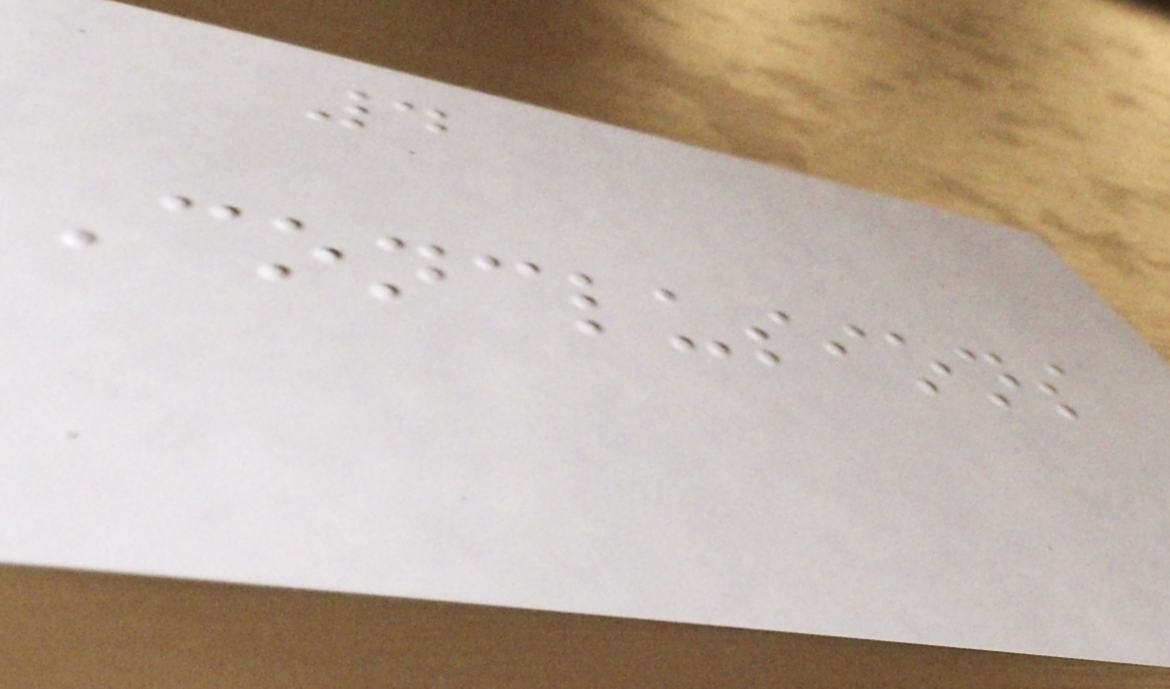4
Conclusions
